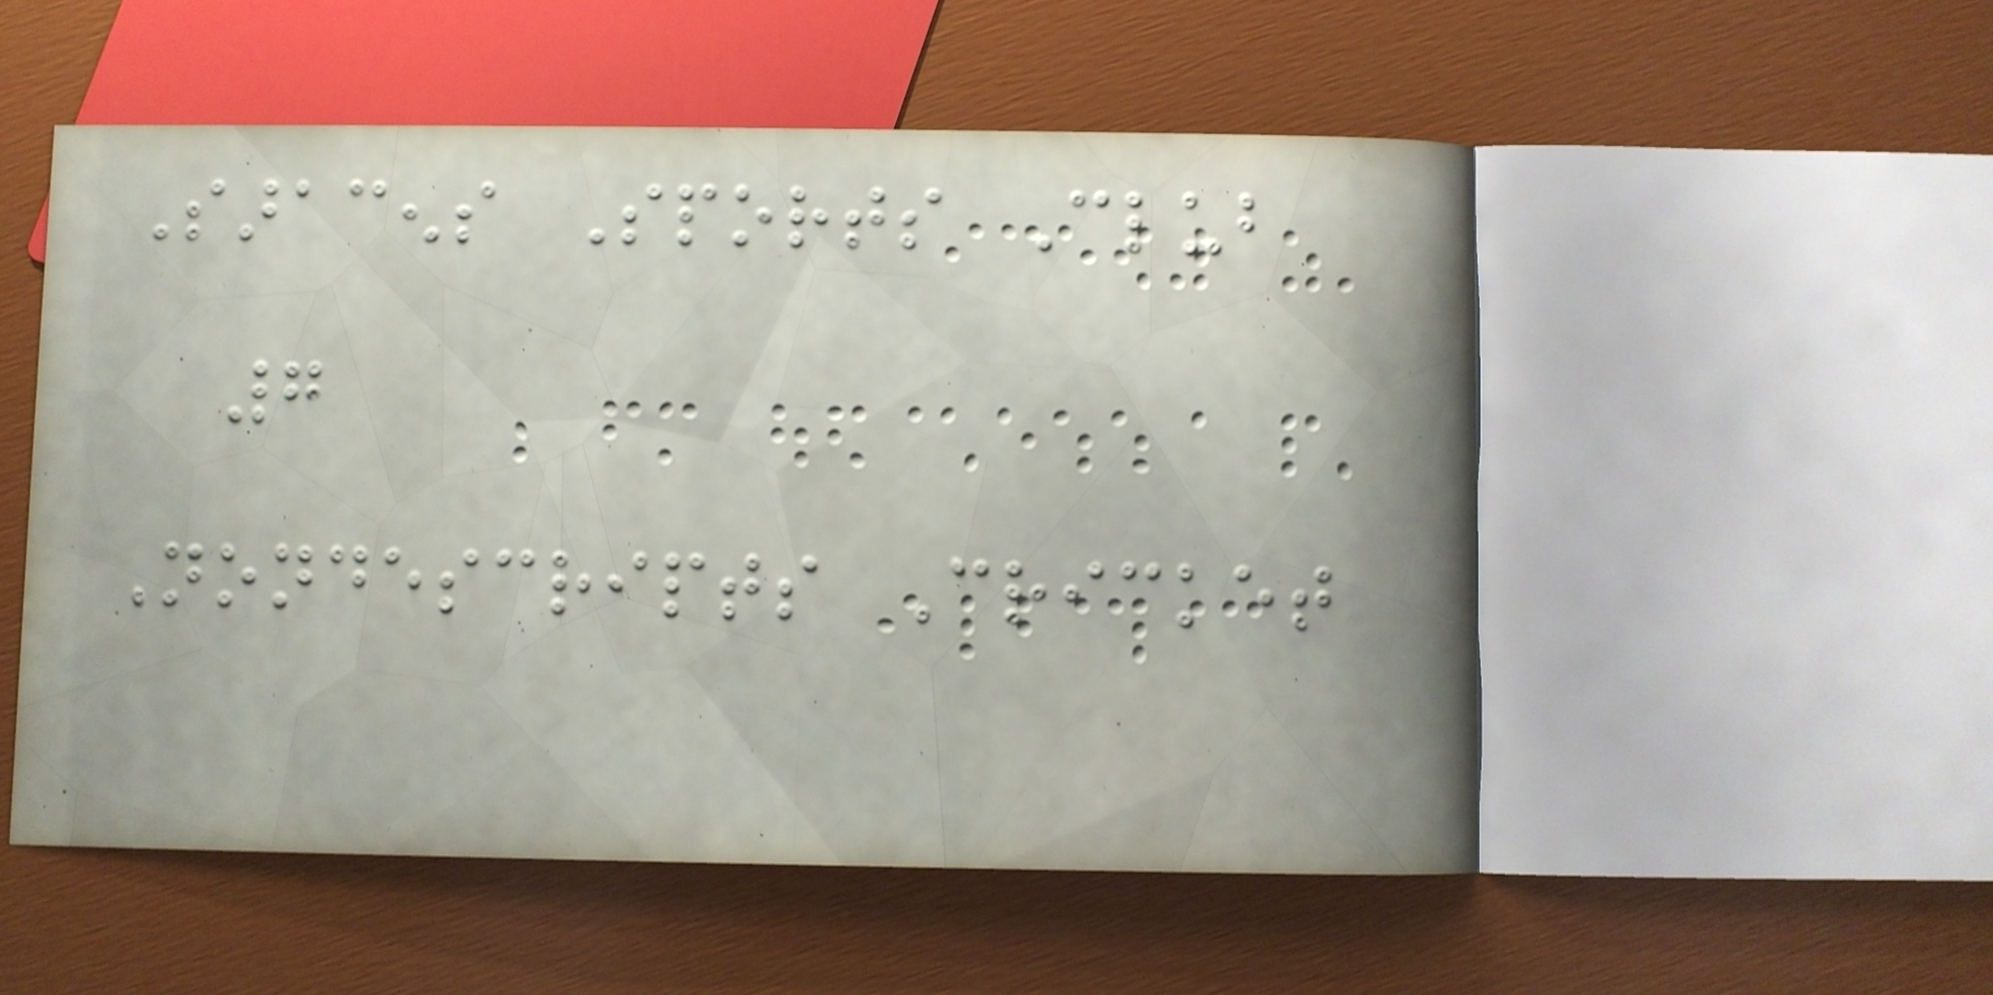Saracens Sports Club
7
Nondescripts Cricket
